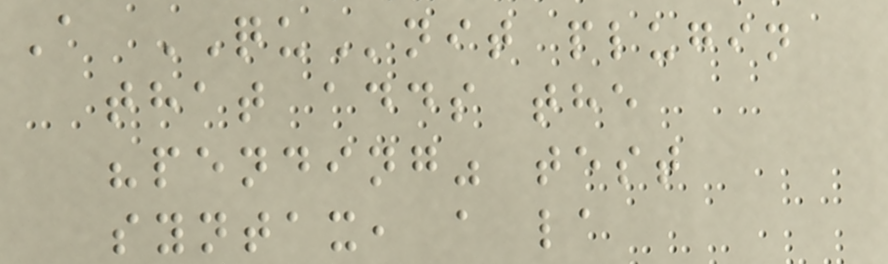A QUnit plugin
that adds the
"pending" test
syntax, a la
